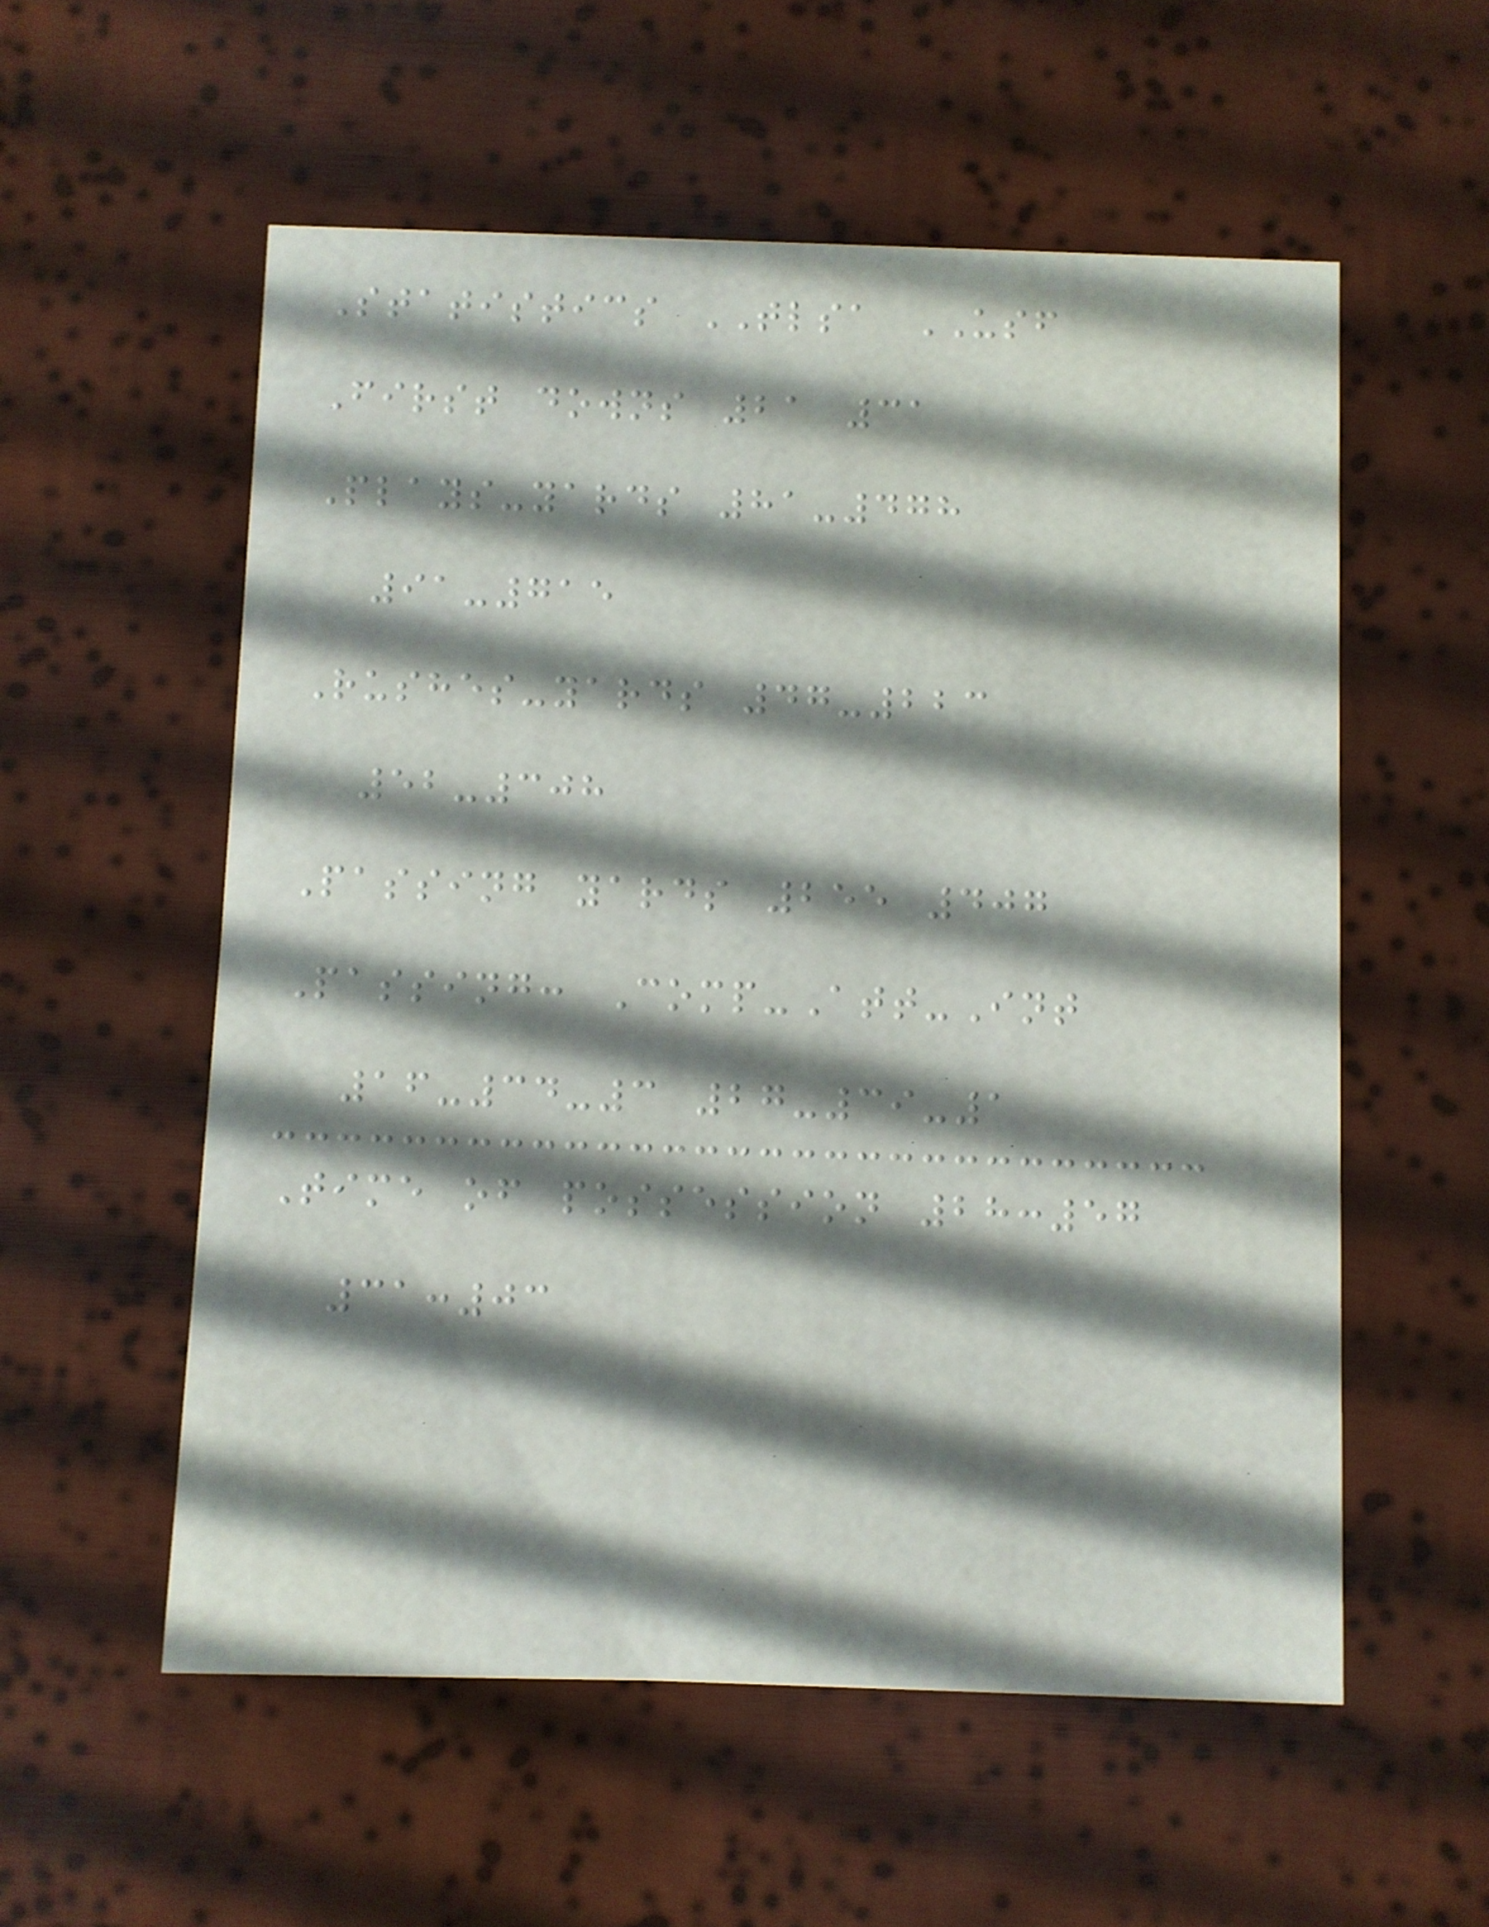Statistics TLSA USF
First downs 21 31
Plays-yards 81-478
91-715
Rushes-yards 47-223
52-308
Passing yards 255 407
Passing: Comp-Att-Int
16-34-3 27-39-1
Time of possession 28:57
31:03
